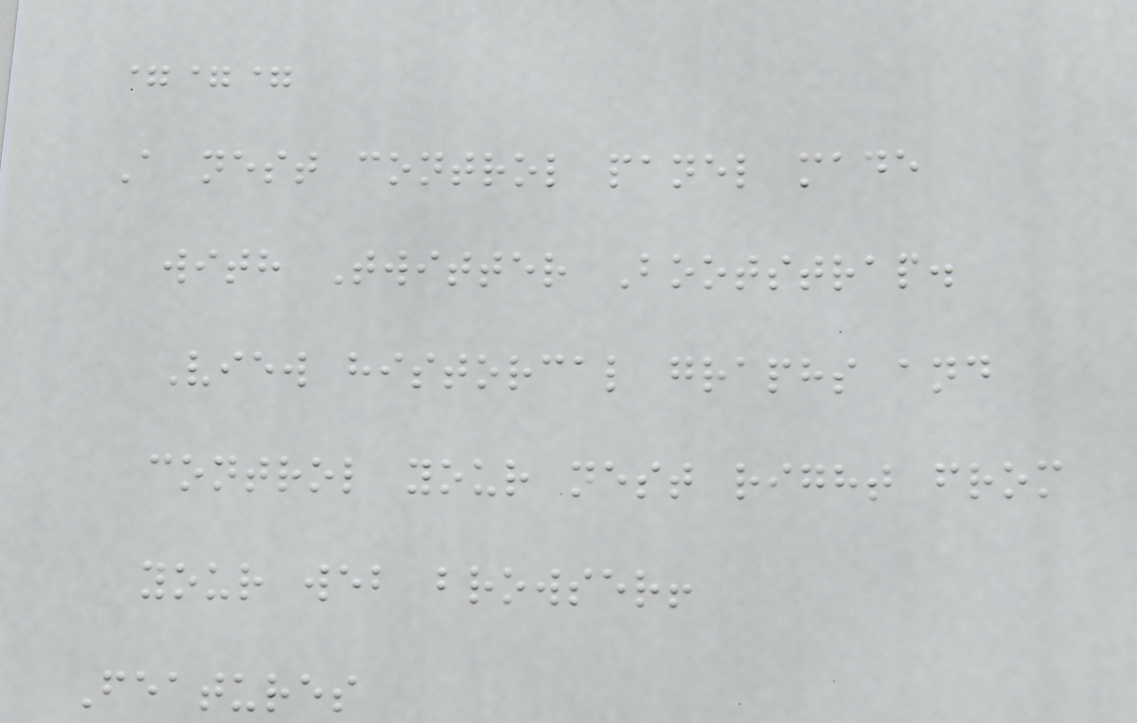===
A nest control panel made
with Twitter Bootstrap.
View historcal graphs and
control your nest right from
your web browser!
Features
